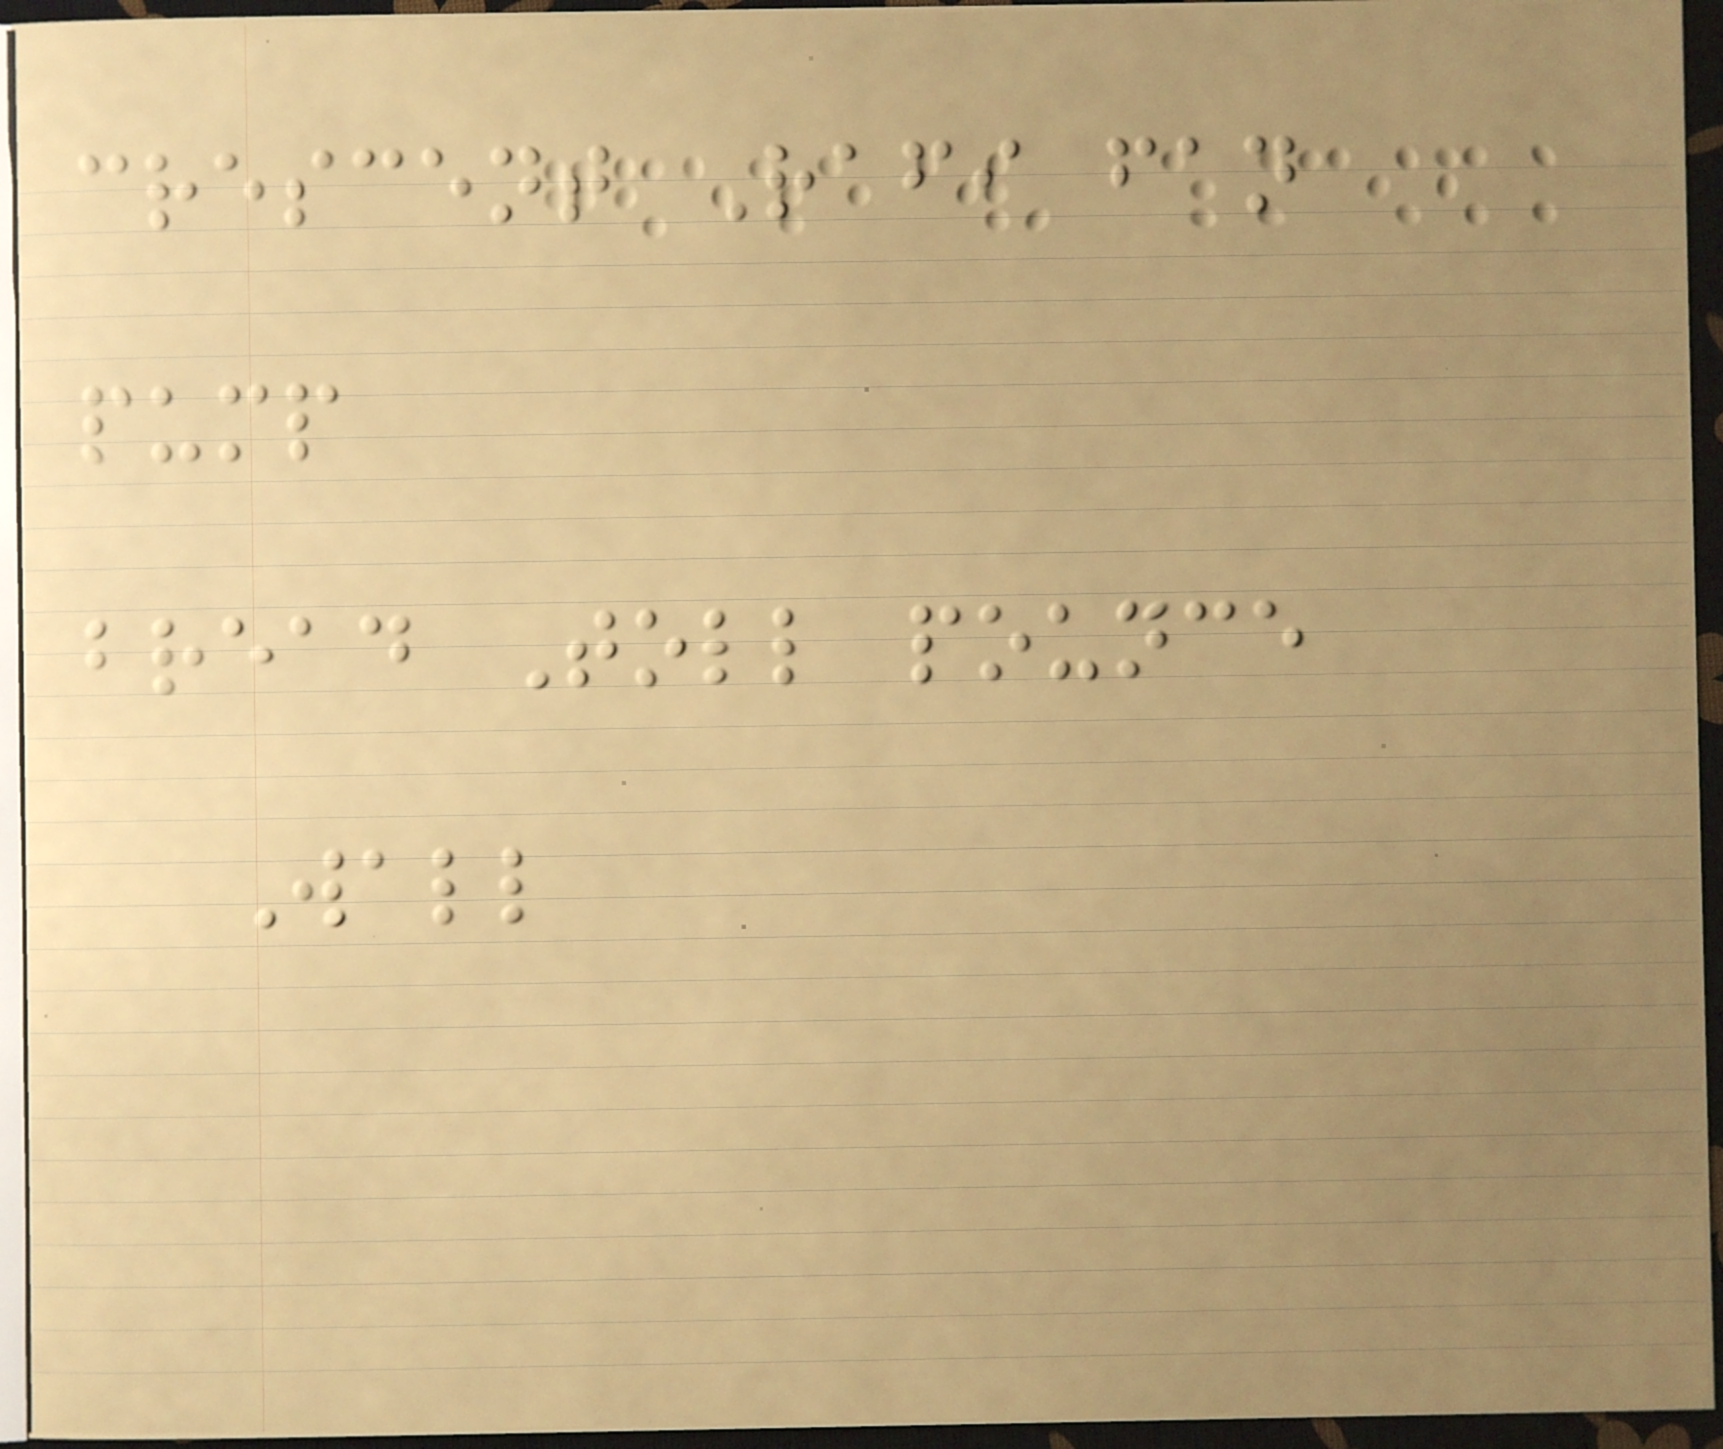crescent Rafi fan
pump
bread Toll pounce
Wall
